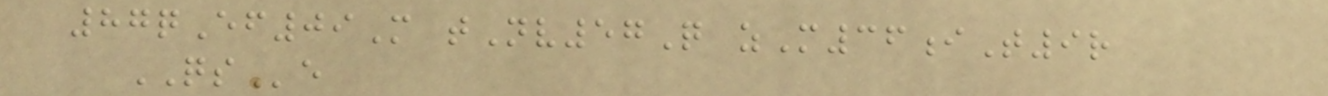87qEf09M tNv57Q zM36iT9r
QSe
